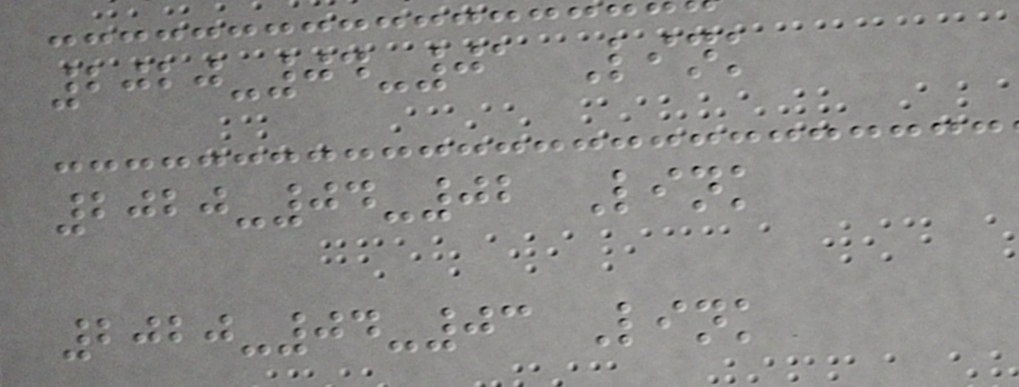2020-04-01 Link
2020-04-02 Link
2020-04-03 Link
